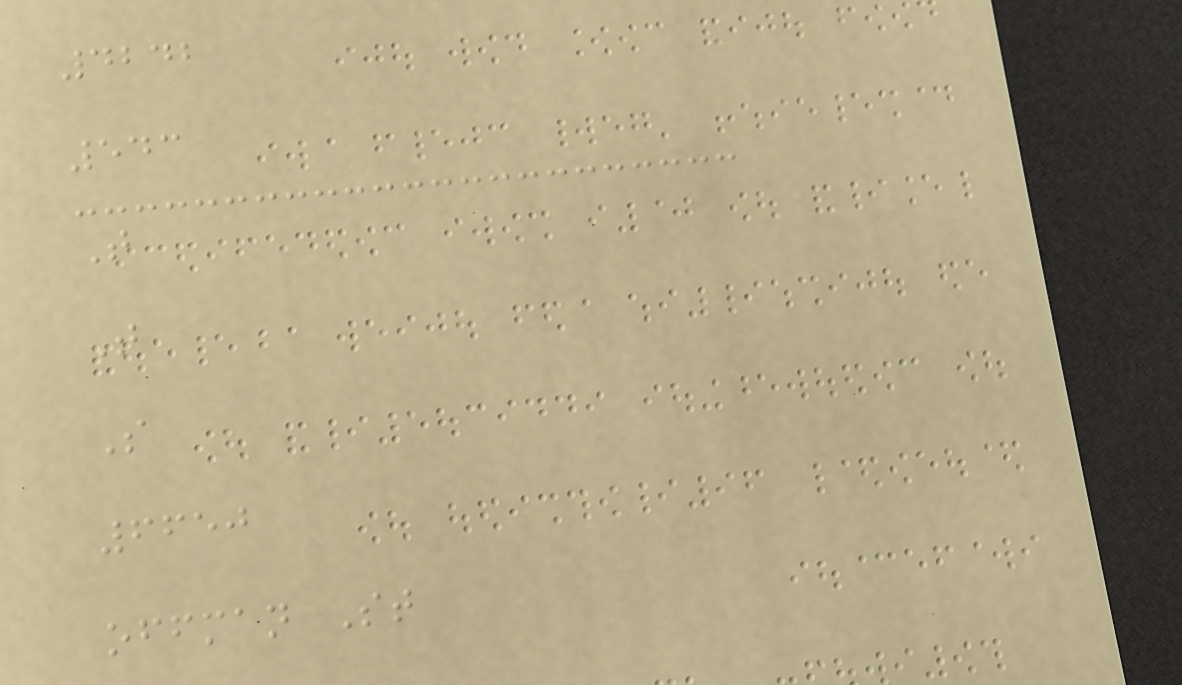4242
543
T
T
S
6650
offman St
